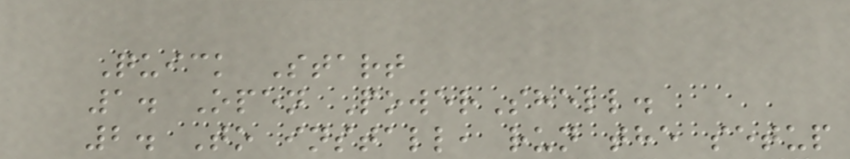Quick Start
1. Open PowerShell.
2. To install, run the setup
